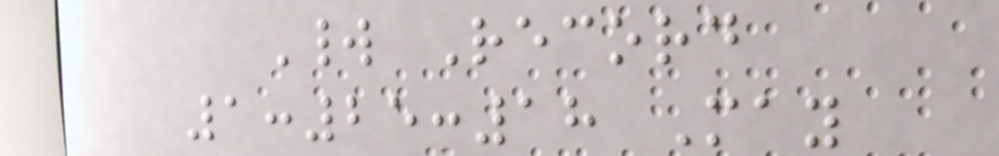World Record
1:25:18 May
